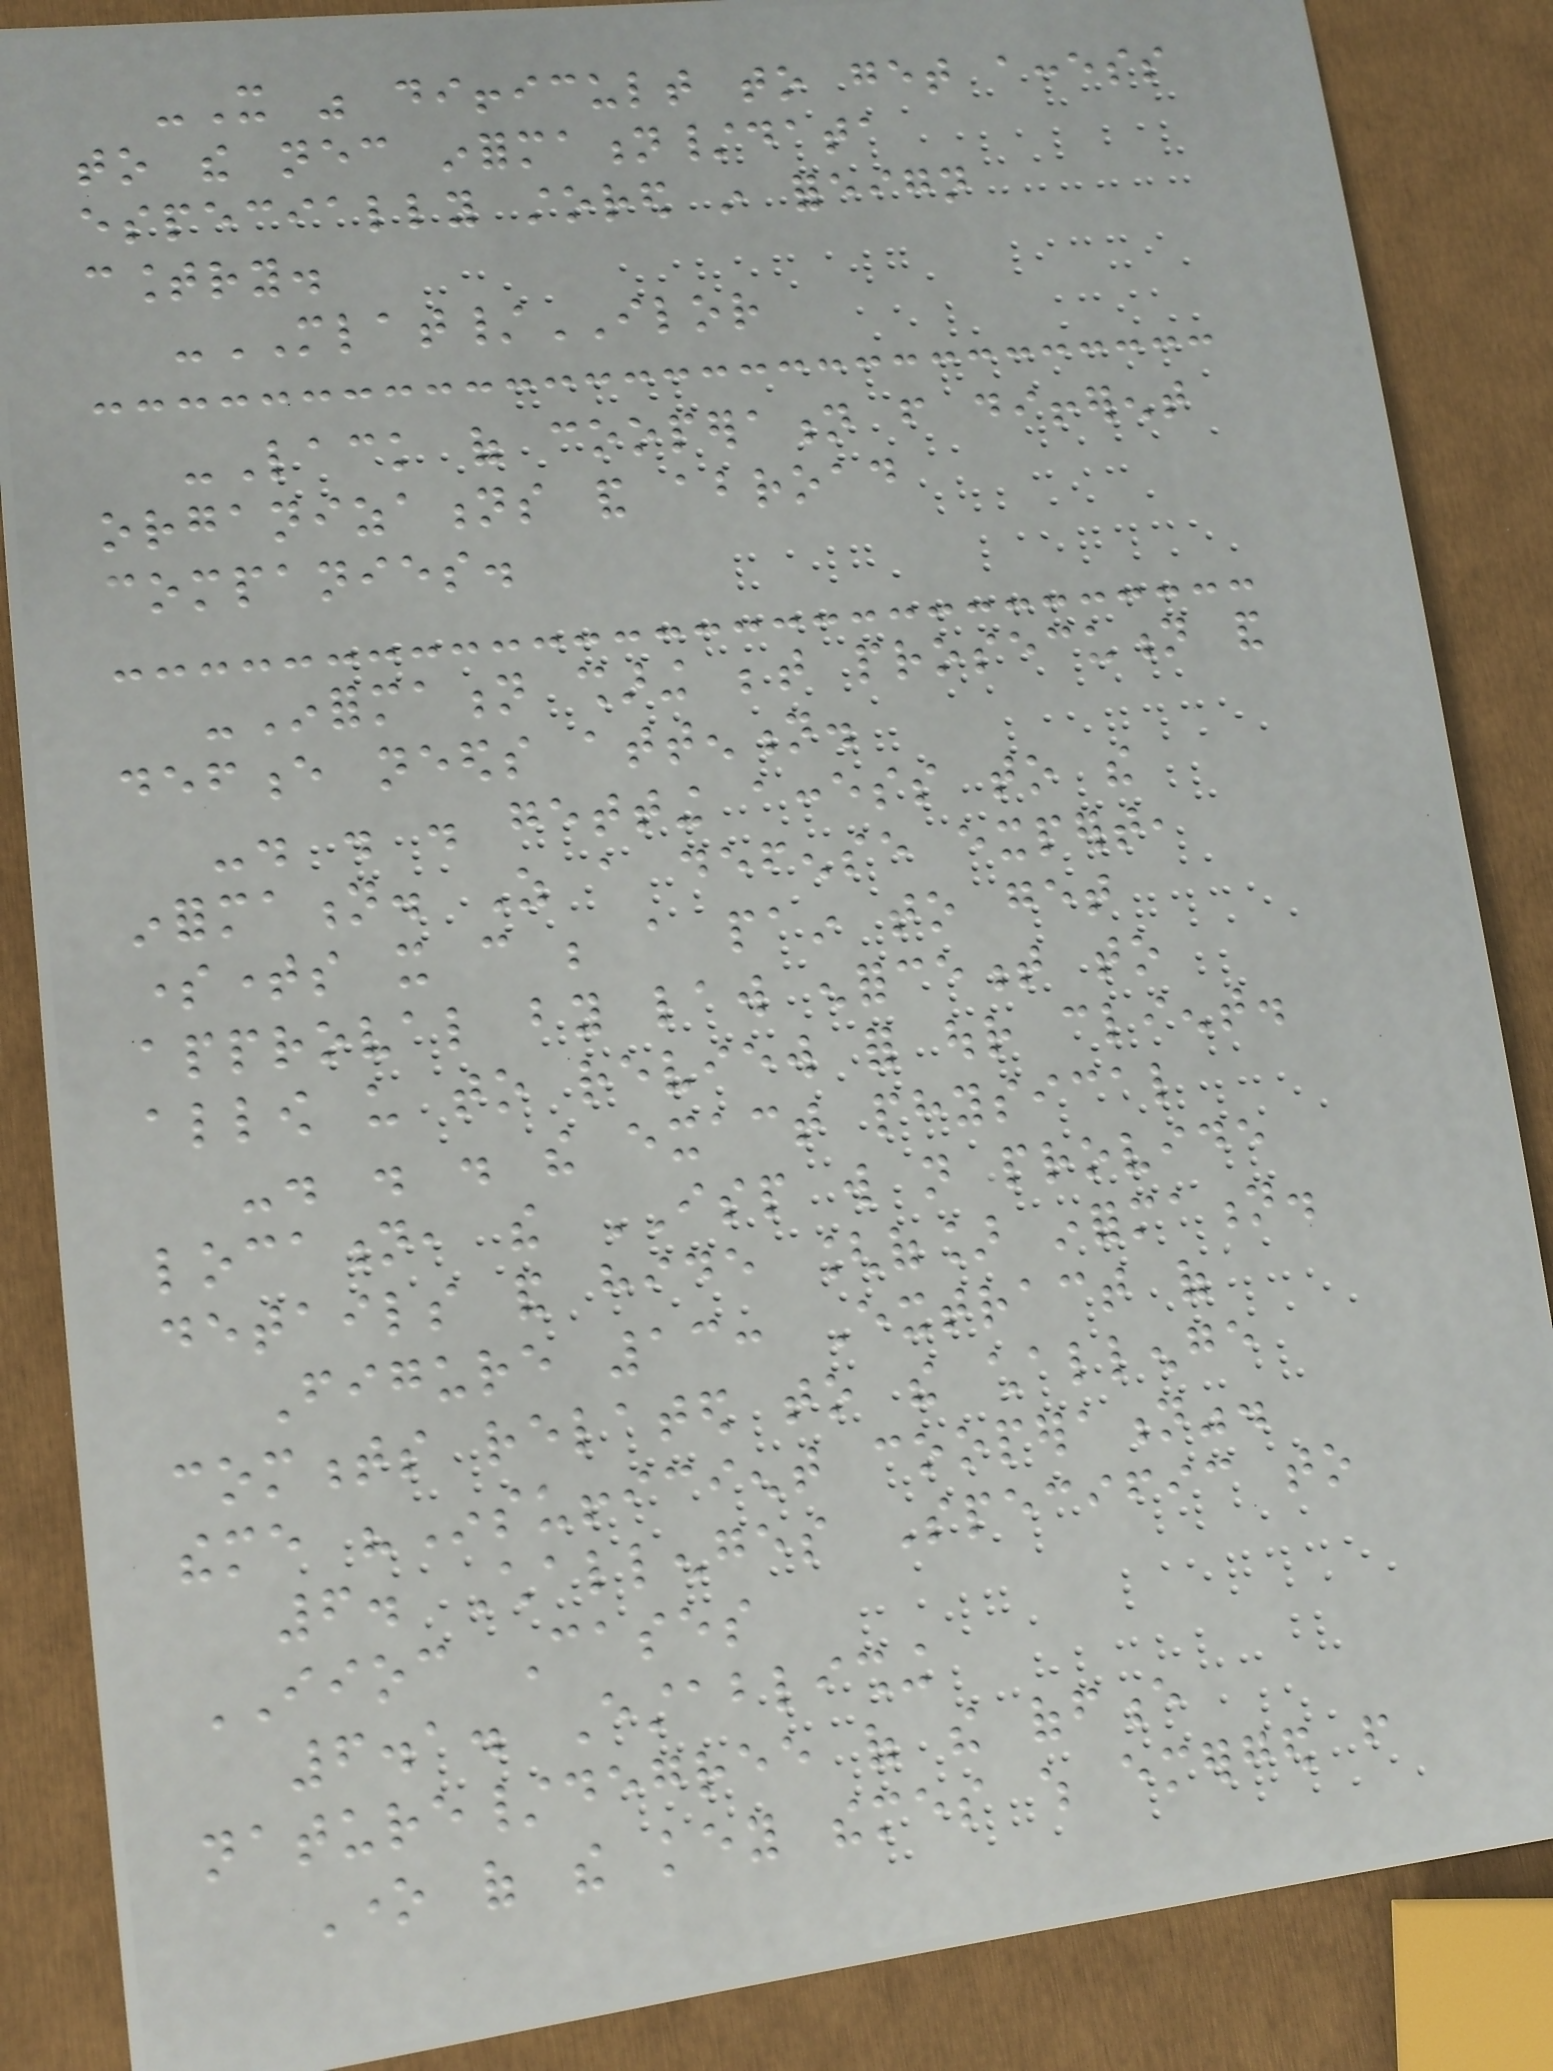-It was difficult to get access
to the necessary information/data
especially stored in foreign
country.
-MLAT/ILOR
-Lack of cooperation from different
organizations and abroad
companies.
-Information sharing between prosecution and
defence needs attention.
-. . . getting access to the
information. As a defense expert,
sometimes it can be a pain to get
approval by law enforcement to
allow us to review for our client.
-. . . the exact physical
location, the ISP will not provide
details and hide [of] information.
Figure 13: Extract of
comments related to the challenge
theme "Insufficient cooperation".
6. Challenges Specific to
IIOC Cases
6.1. Establishing
nature/degree of the offence
One of the key themes which emerged from
